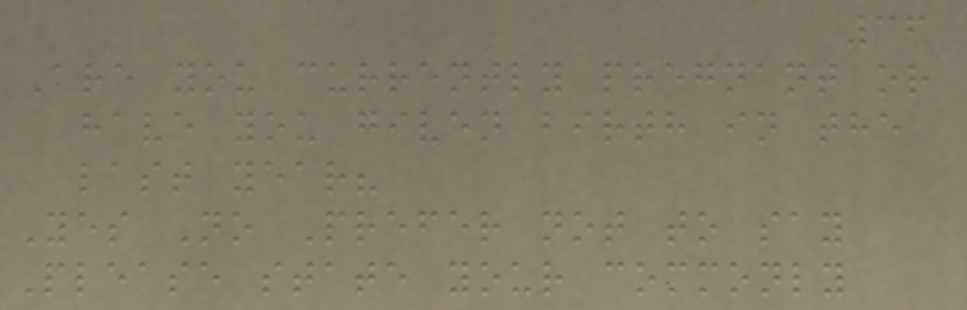36
Are you currently pregnant or
have you given birth in the
last year?
Yes No Prefer not to say
Please state your commonly
